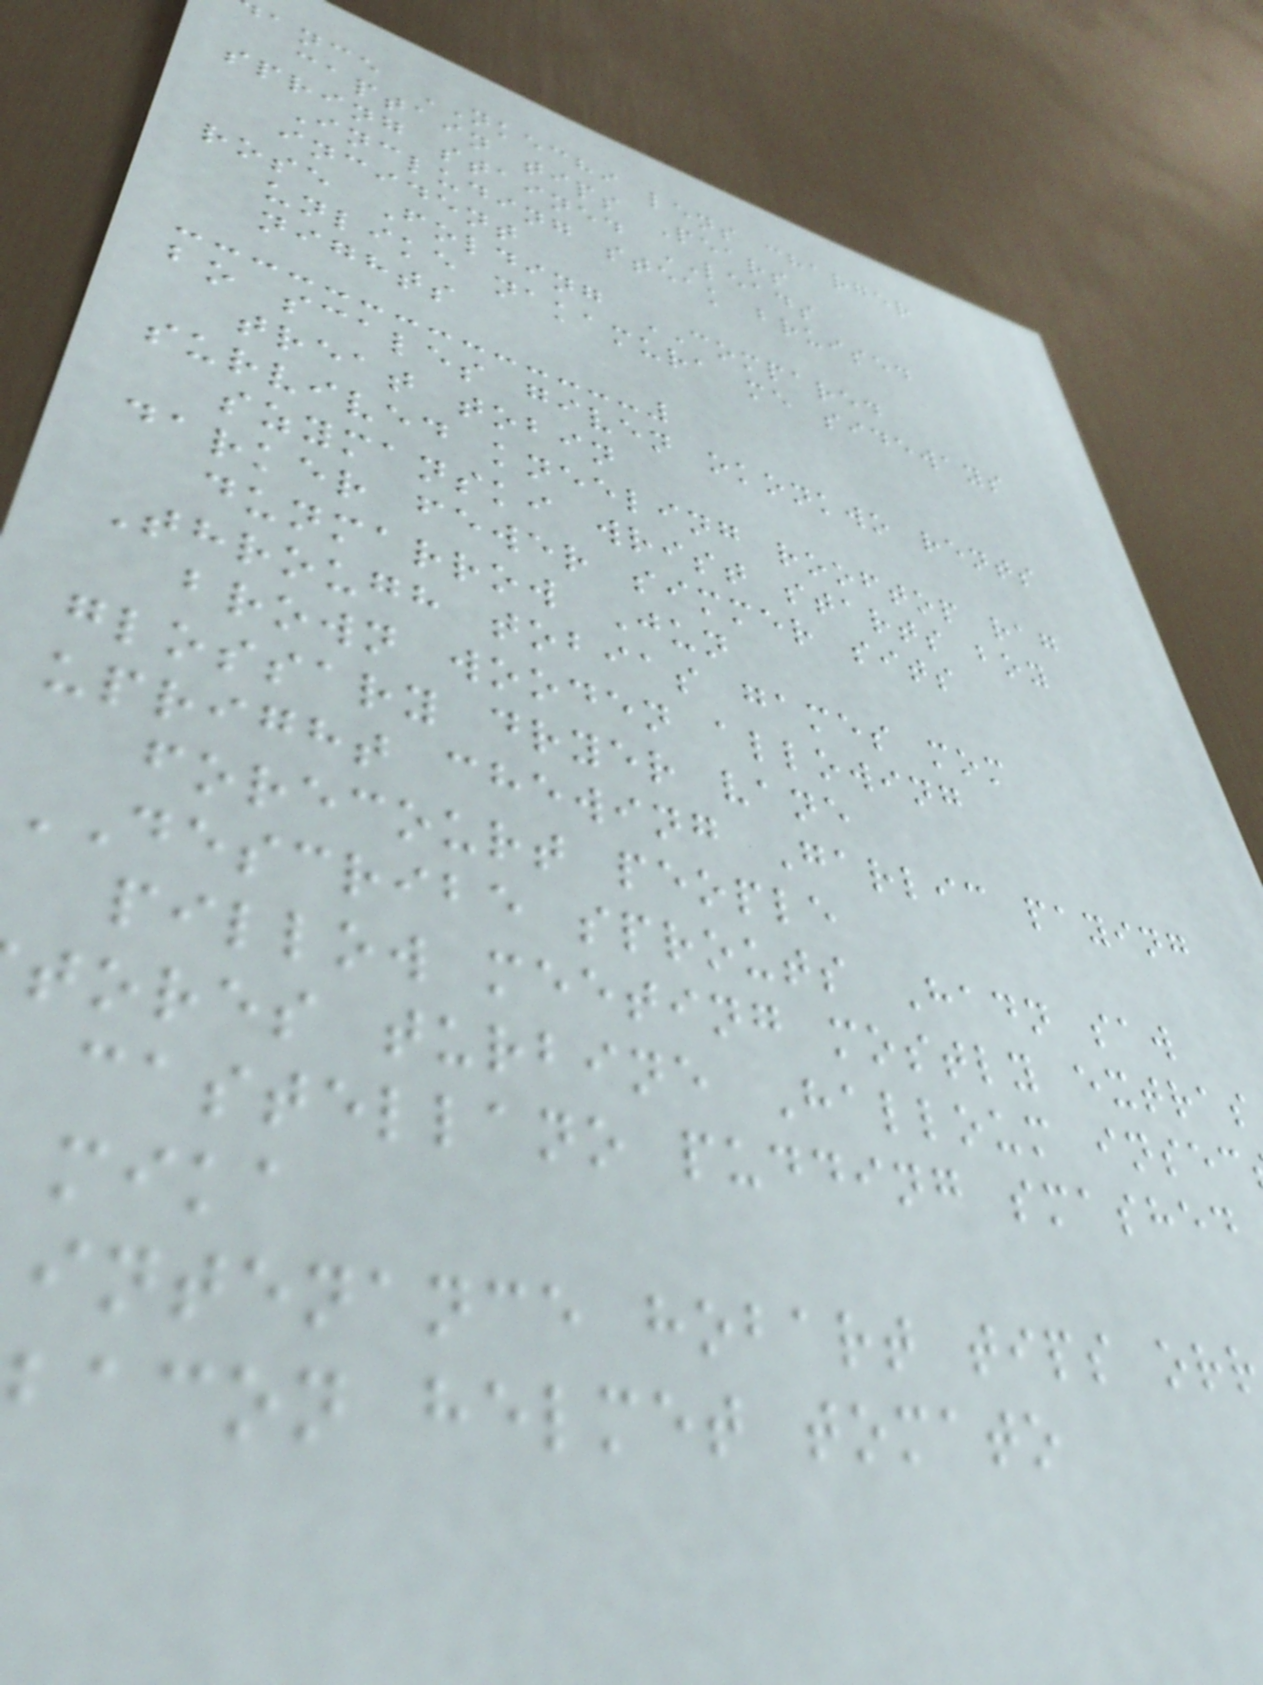ance NKECHI lens charger
captain tips Pears
spring stained LEADS
Including steak bruised
incident
rose Folding COMPARED
unlike nakamura me sideways
nights
bo scales given okonkwo rents
treat tobin
survived kneeling rooftop rag
szymanski wrist starts boy
darker fewer simmer sits
dunmarrow Jun
Through tobias games mom
brown wooden allowing
glossary dryer vane
upright chewing Garlic paying
forecourt people
DESCRIBE sprouts Hadn saw
pillow meeting mostly extras
tores turbine Halloum insec
castellano pudding smashed
mika
intenance hobart tips orr
bacon helmet tomato
